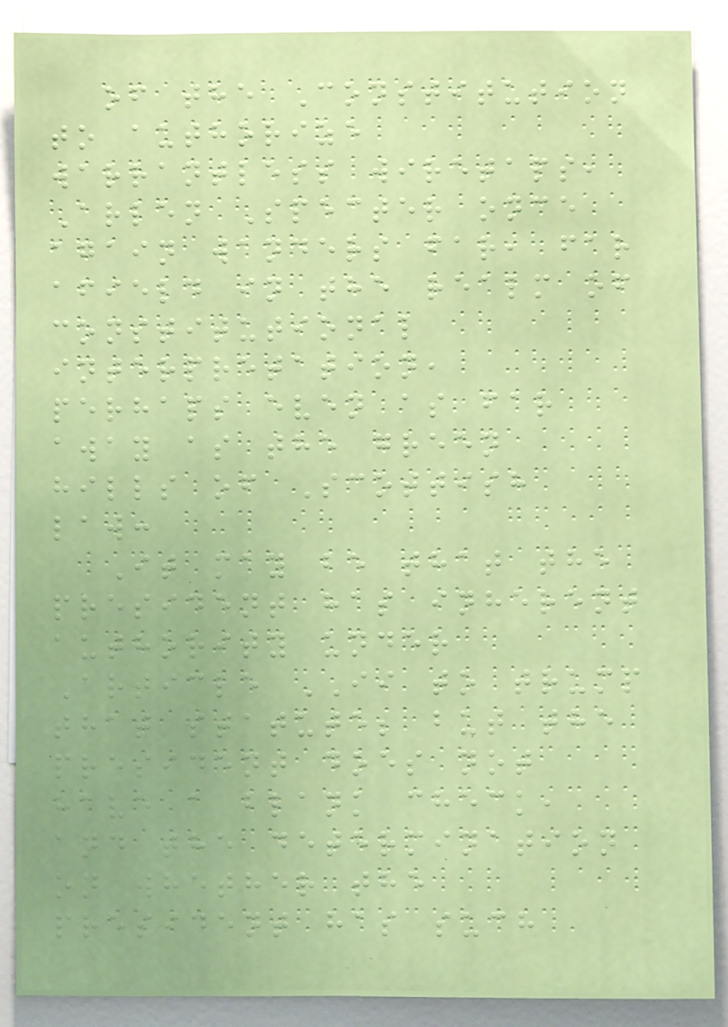of the Constitution
to authorize
warrantless wiretaps,
Arlen Specter once
again wanders far, far
afield in the realm of
constitutional
interpretation,
perhaps even as far
away as the green
hills of Scottish
law:
It may be that the
president has inherent
authority under
Article II to trump
that statute; but the
president does not
have a blank check,
and the determination
on whether the
president has such
